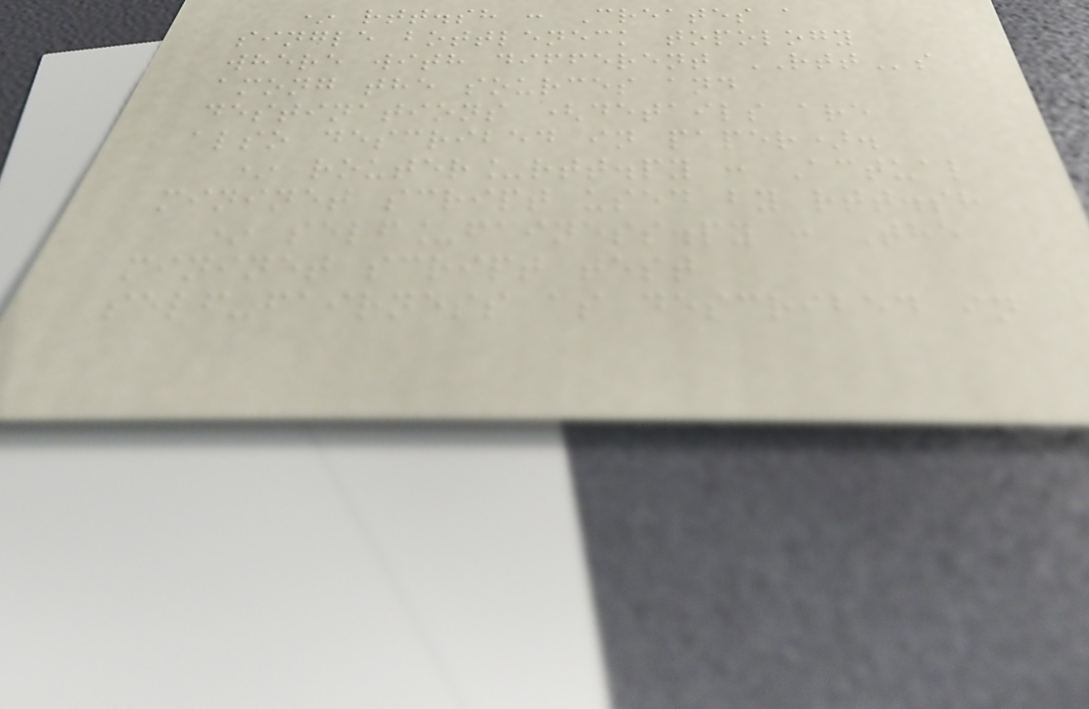* rtt.sh : Creates a
single bottleneck topology
where with different RTTs
among the sources and
destinations (details are
also described in paper).
* router_rtt.py : Actual
mininet script used by rtt.sh
* self_fainess.py : The
mininet script test
self-fairness as described in
